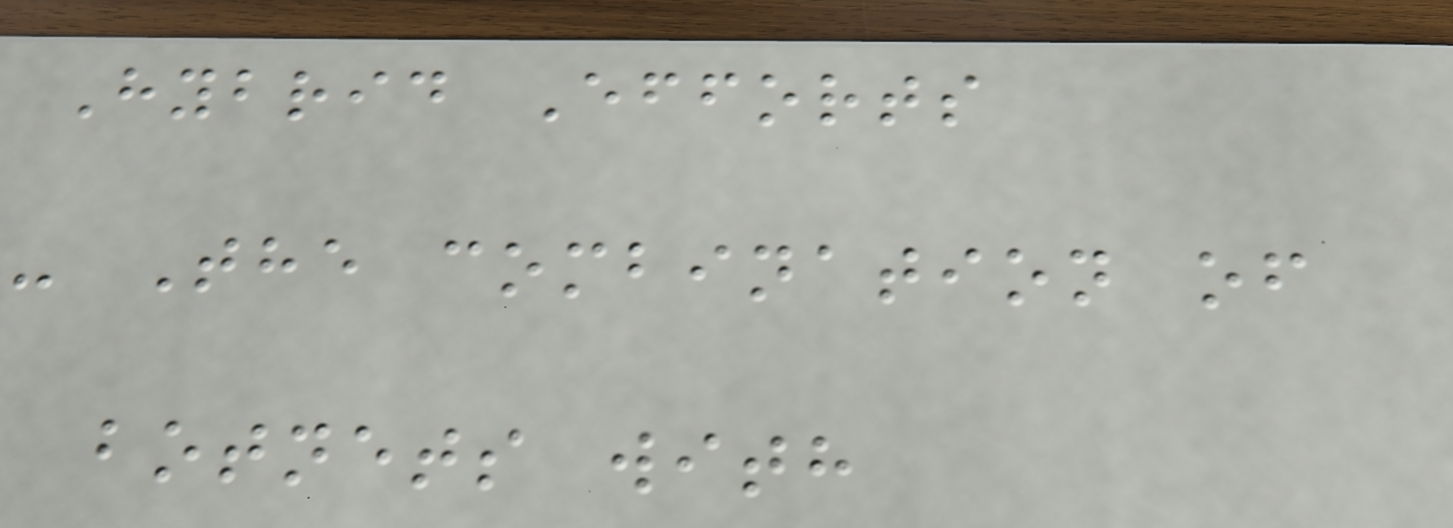Hybrid Efforts
- The combination of
botnets with
